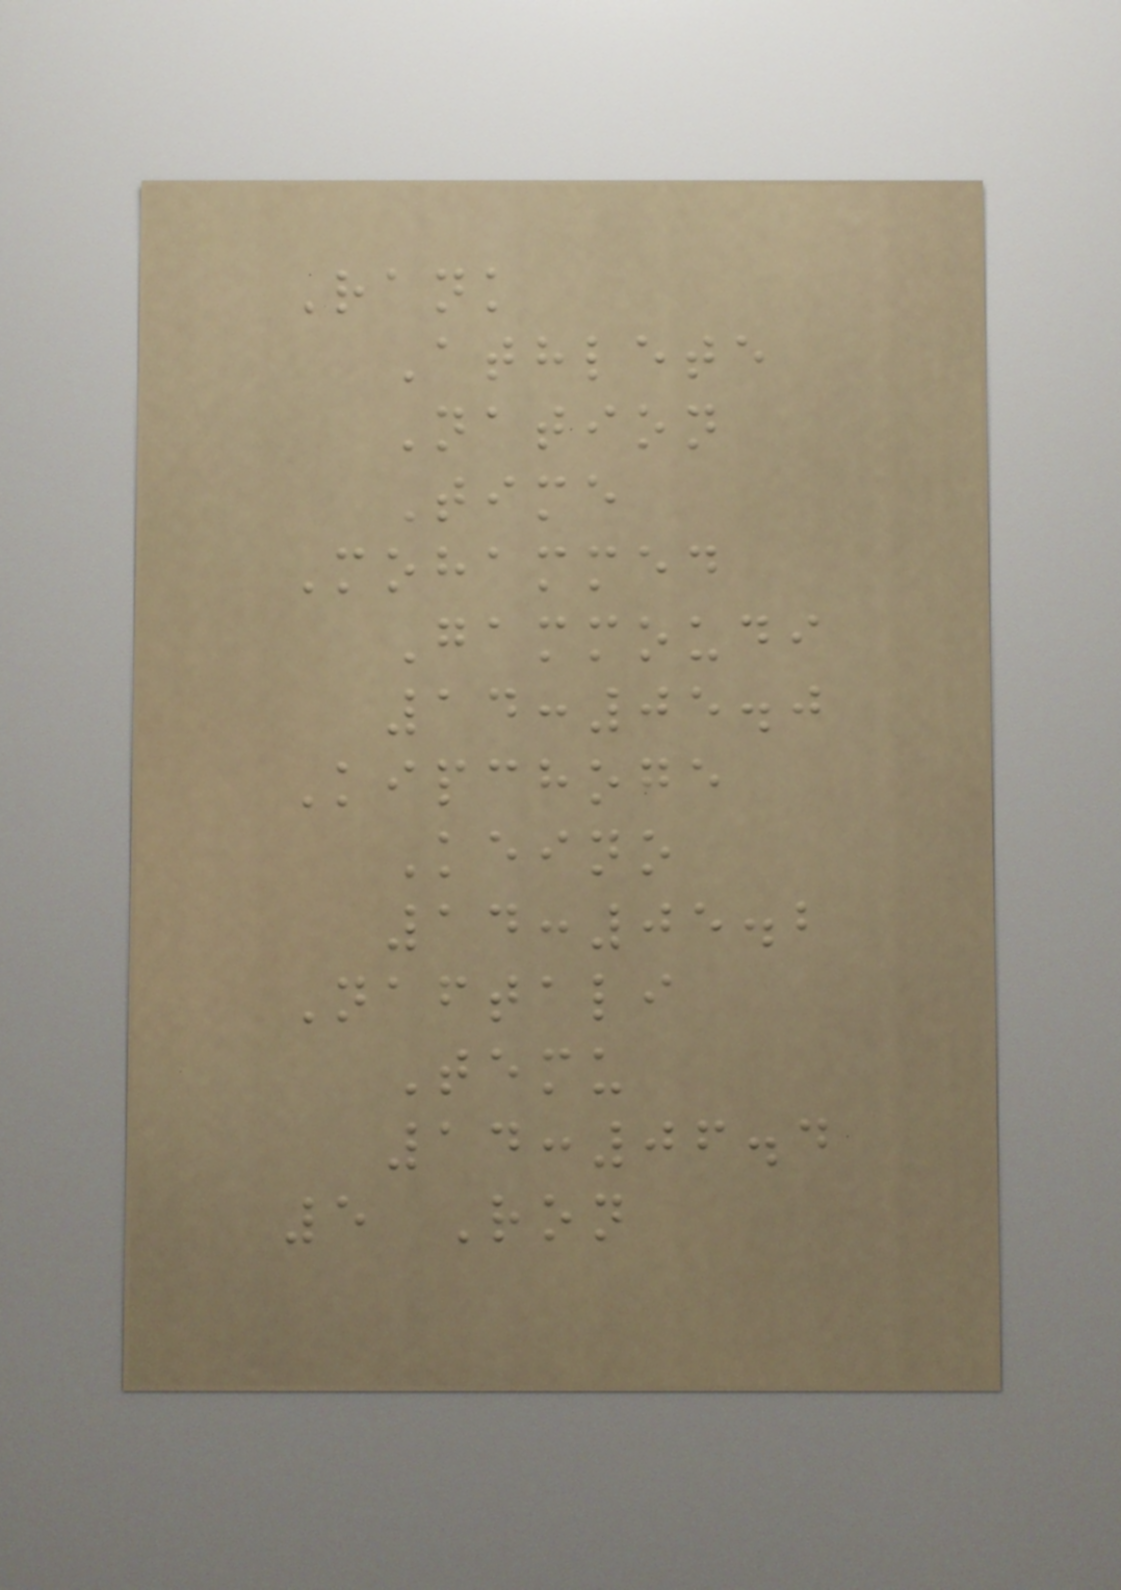Rank
Athlete
Nation
Time
Mohammed
Gammoudi
14:05.0
Kipchoge
Keino
14:05.2
Naftali
Temu
14:06.4
5 Ron
